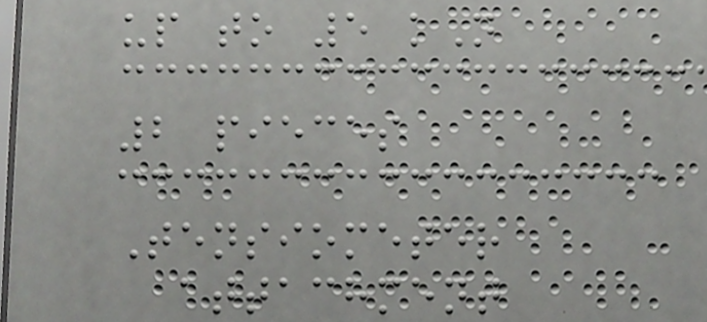up to 5 kN
2 pieces
Tensiometer
attachment
